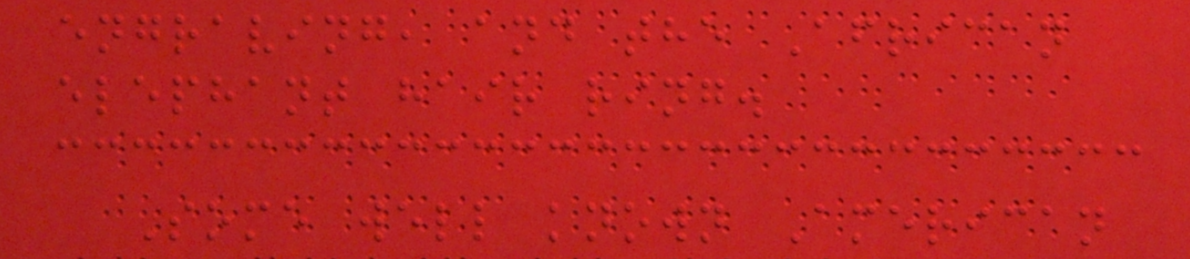engraving, and the African
elephant hair ring.
Some well known American
